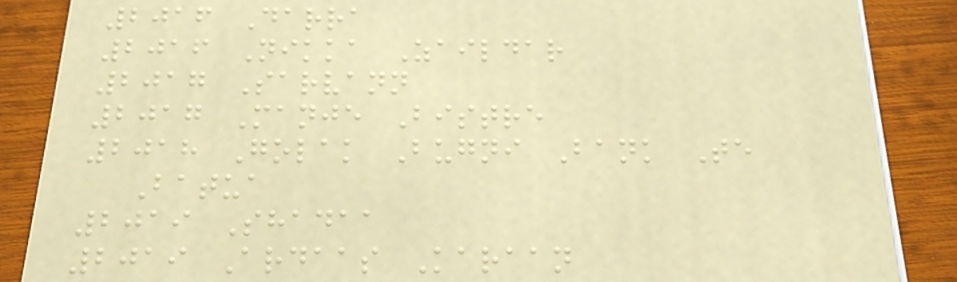2016 Darra
2016 Nikka Zaildar
2017 Sarvann
2017 Manje Bistre
2018 Golak Bugni Bank Te
Batua
2019 Shadaa
2019 Ardaas Karaan
